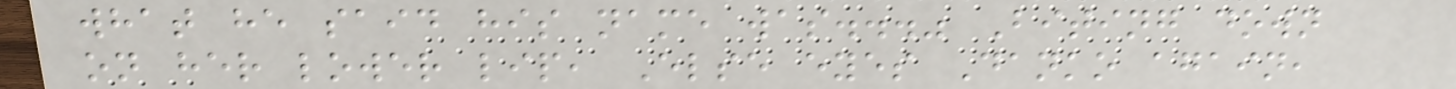what he said his name was..." Biting down
on her lower lip, Else eyes Danko again,
